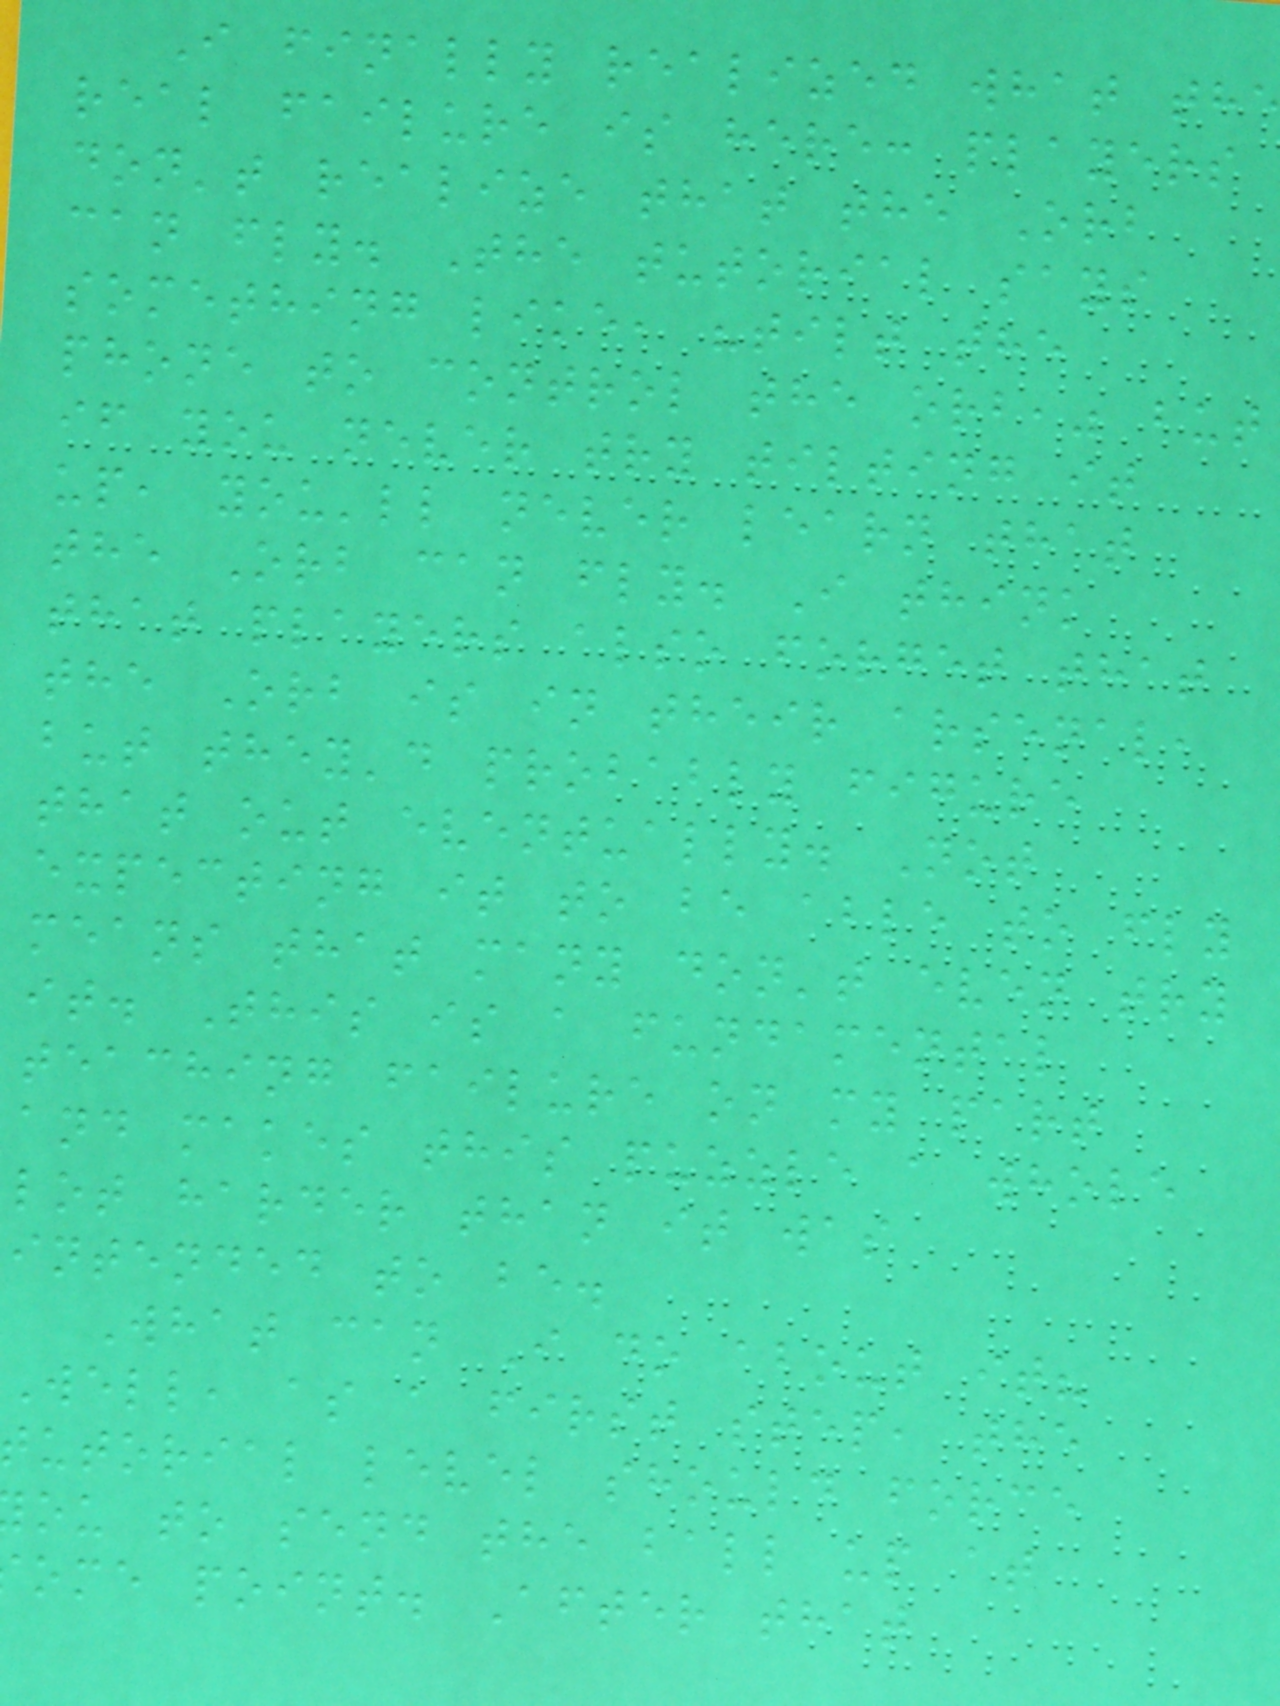I finally realized what th
real failure is here: players
don't realize that the Orb
can fly. The tutorial says
something like, "tilt the
phone to control the orb," but
if you never try tilting it
up, you'll never learn that
the Orb can fly. I think
that players also forget that
the Orb is in their arsenal,
but they'd probably figure
that out eventually. Not
expecting it to be able to fly
means that many don't even try
it. This is a fundamental
teaching failure on my part
and makes this puzzle a whole
lot harder than it was
intended to be.
What can I do about it?
Well, as a first step, the
utorial level should force
ou to send the ball up at
ome point. After that
